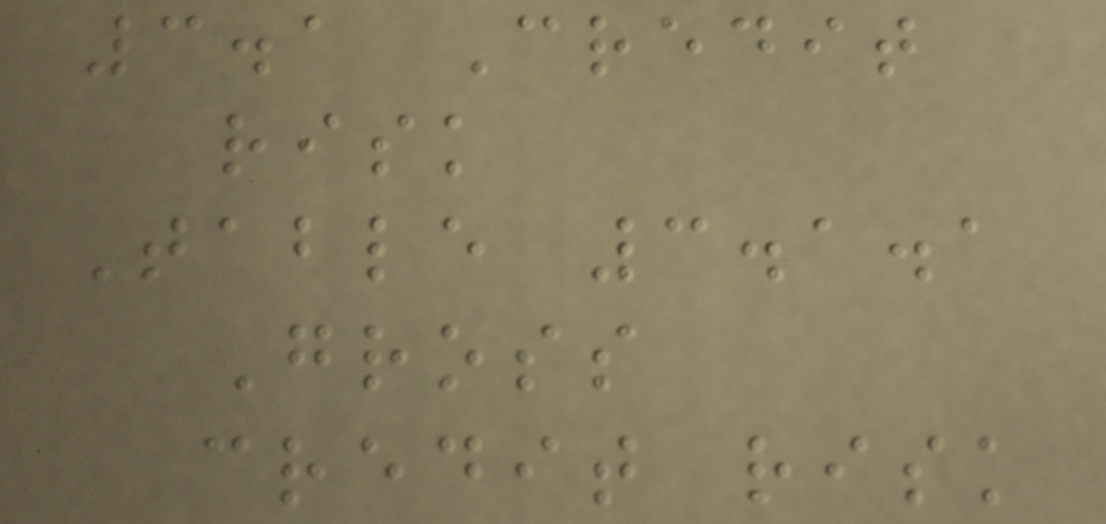3.1 Credit
risk
Table 3.1.1
Gross
credit risk
